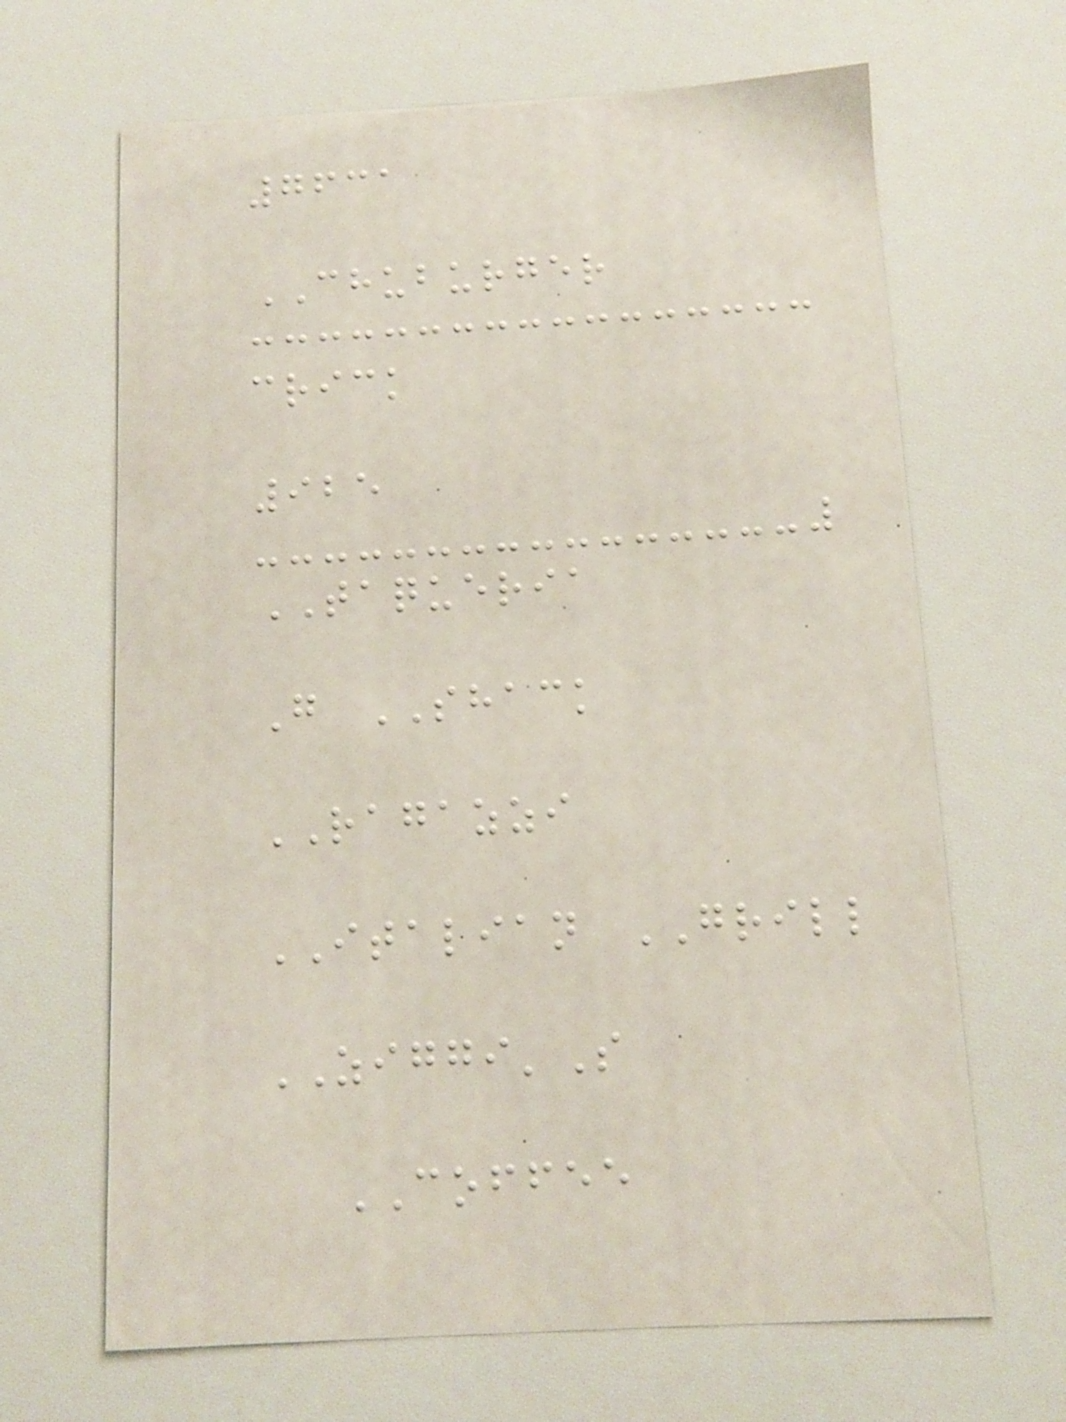7631
CHUBURGER
crick
925
TAQUERIA
G SHACK
RAGAZZI
ITALIAN GRILL
ZIGGI'S
COFFEE
